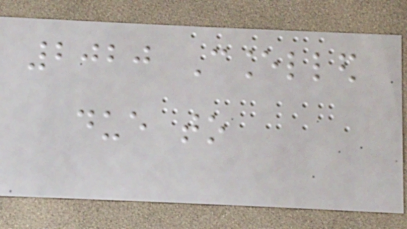2020 Cancelled
due to
